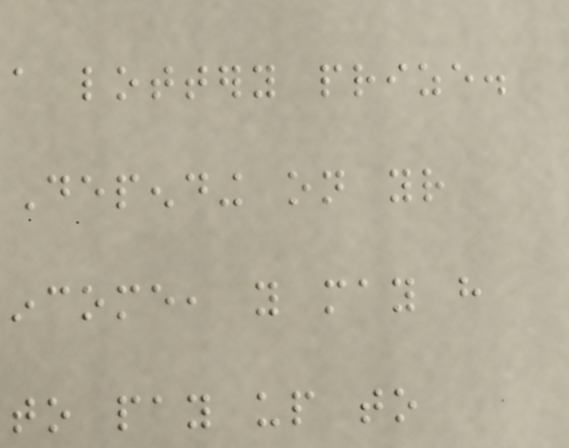a lottery prize.
Depending on your
income, you may have
to pay up to
